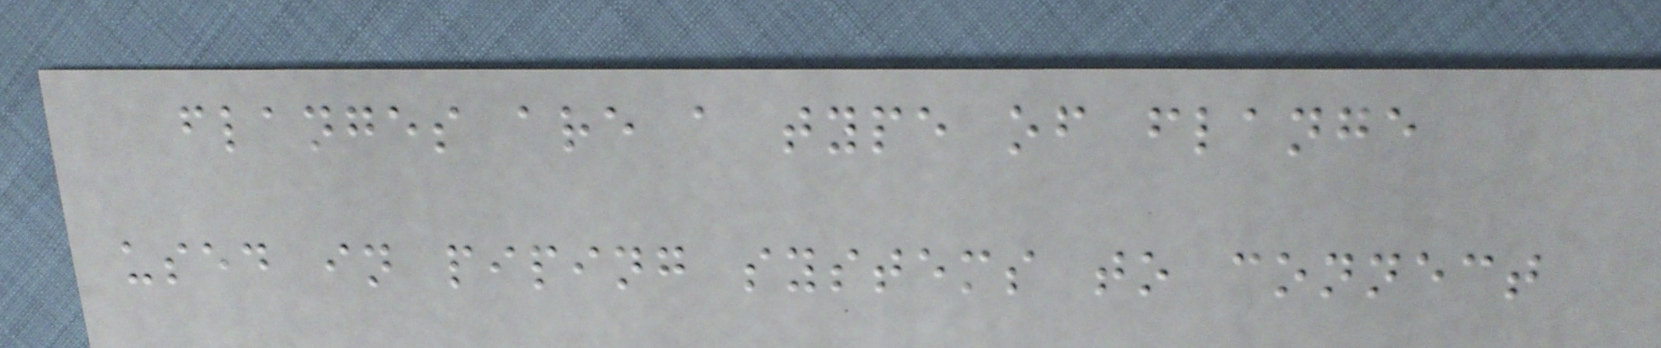flanges are a type of flange
used in piping systems to connect
